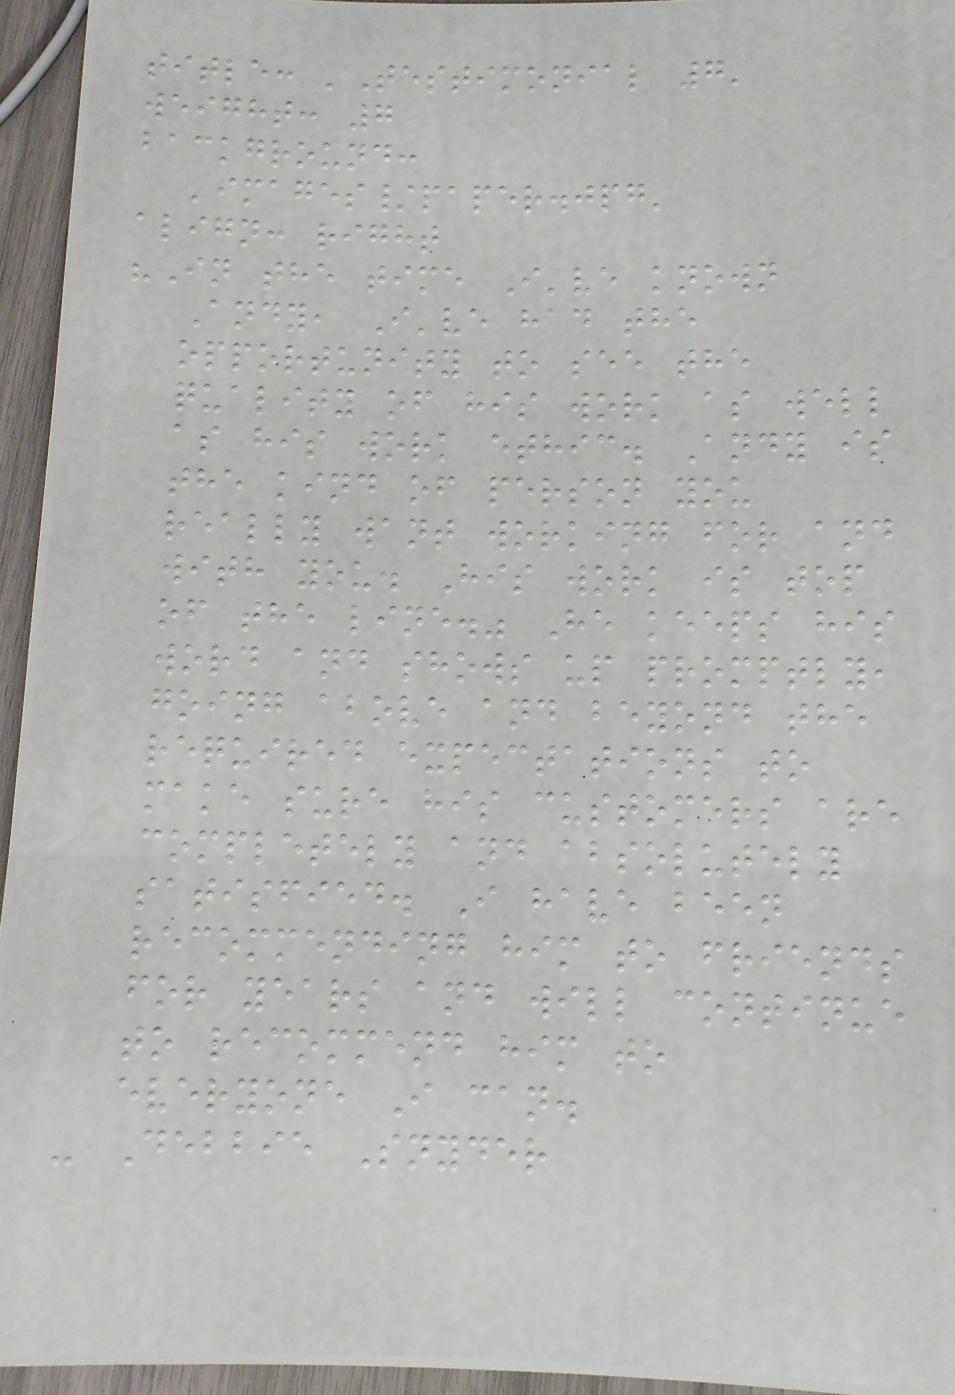title: 'Testimonial 7'
weight: 7
background:
'images/paper.jpg'
align: right
"In the time I've known
Andy, I've had the
opportunity to see the
quality of his work as well
as his work ethic. Andy is
the kind of person you
really want working for and
with you. His work is top
of the line." He keeps his
word and shows up promptly,
going above and beyond the
required expectations to
make sure his customers are
completely and absolutely
satisfied. I have been
recommending him to friends
for years and will continue
to recommend him to
everyone I can.
- Debbie Snyder
